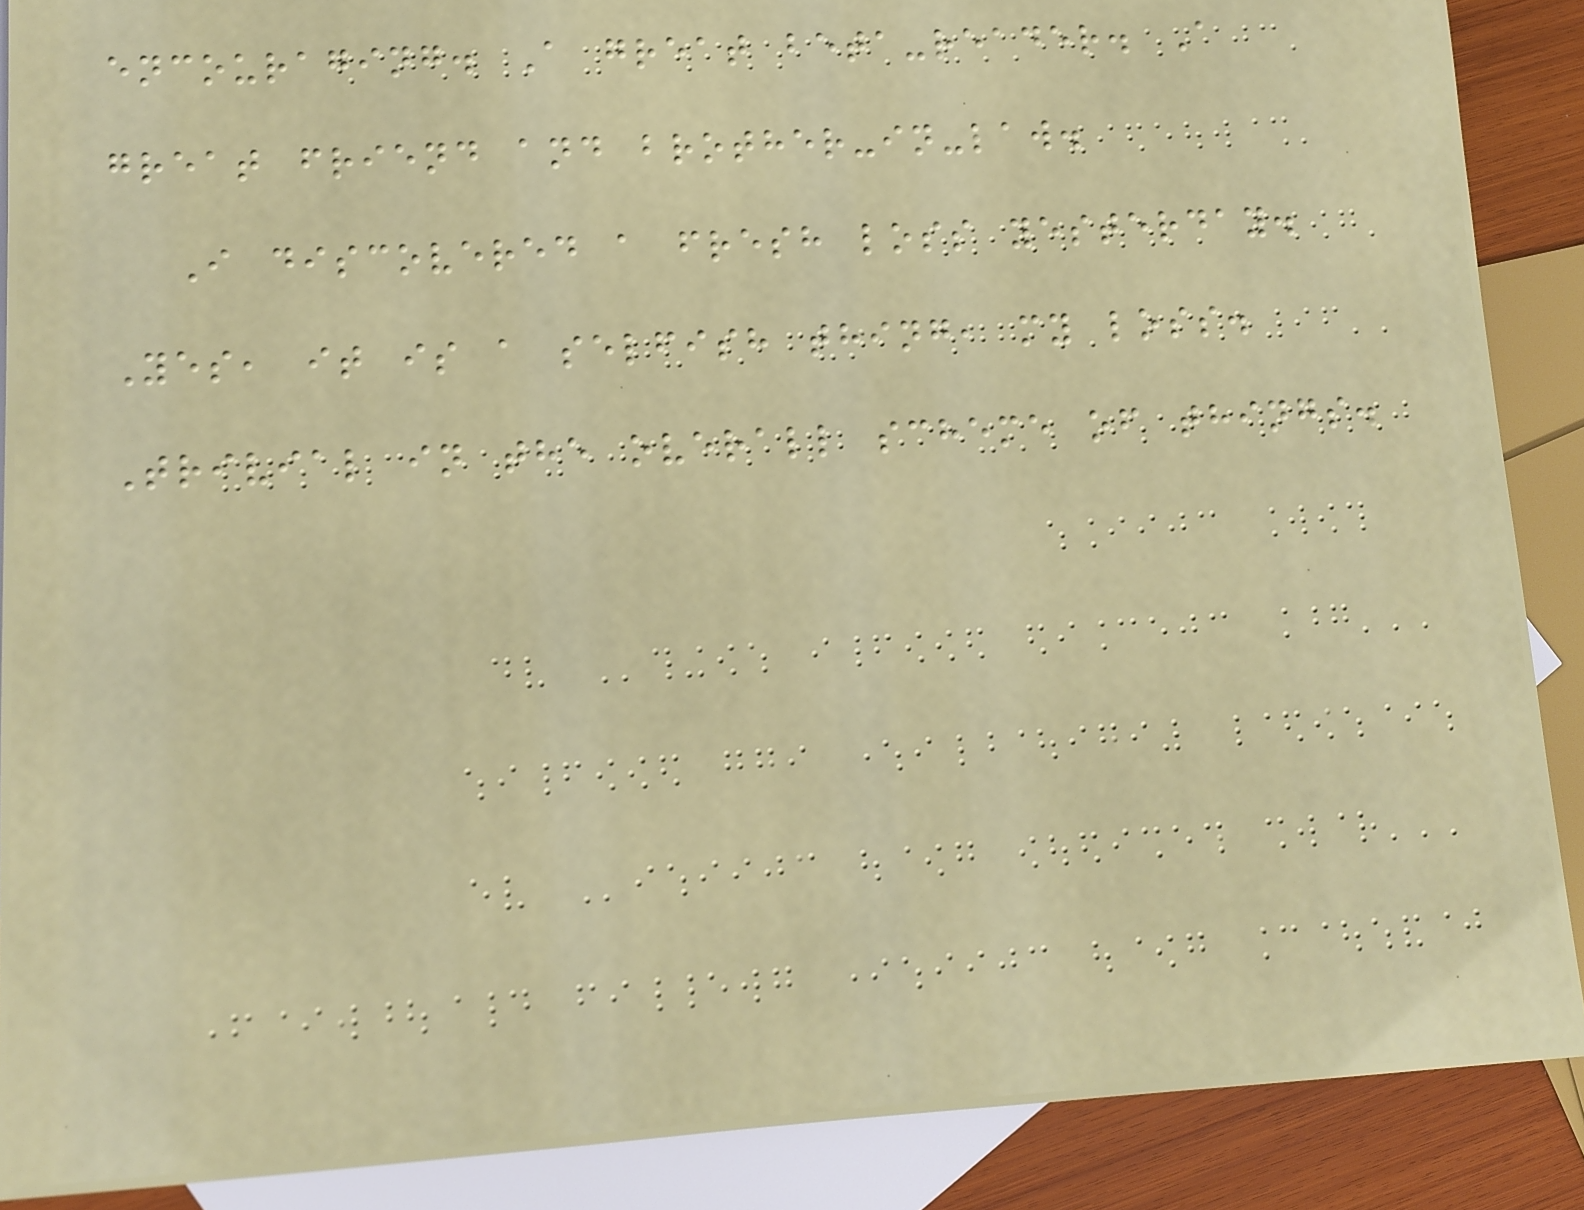encouraging. A great beta-reader. A
great friend and brother-in-law.
I discovered a fresh loss yesterday.
Yes, it is a selfish thing, my loss.
Trivial in the overall scheme of things.
